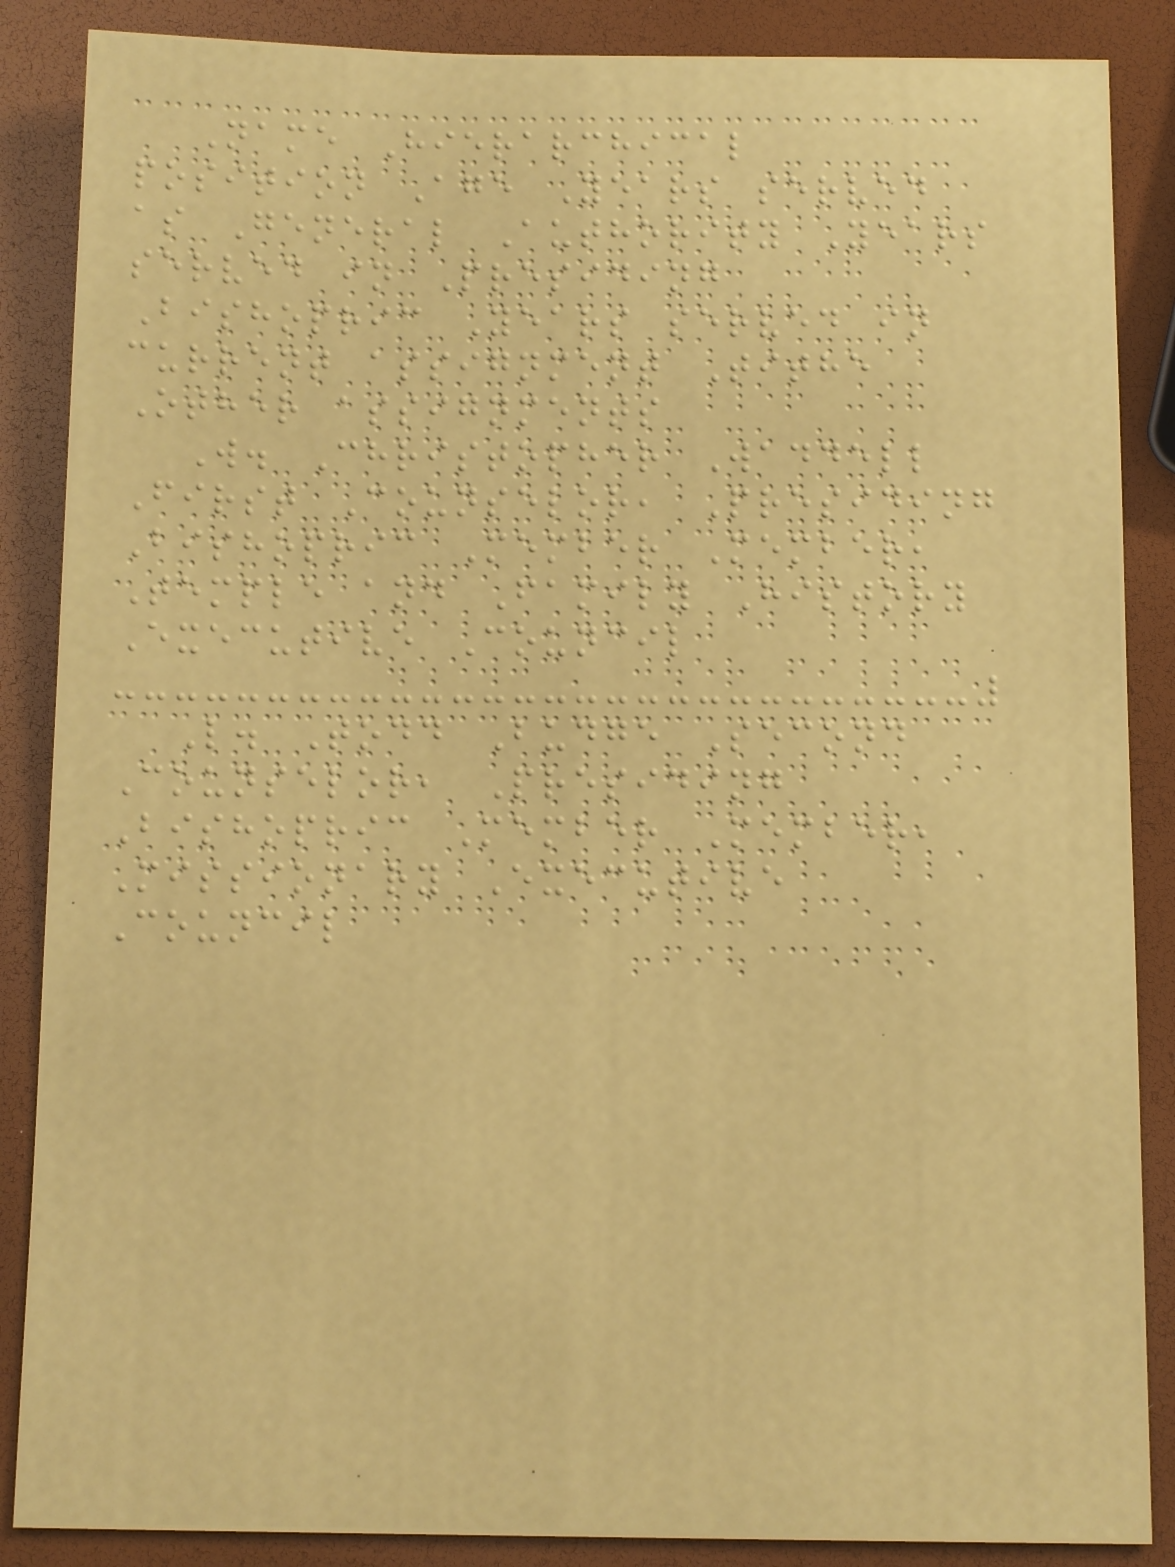Name Hierarchical
position Age Years served
as General Authority Years
served in Presiding
Bishopric Years served in
current assignment Tithe
Other assignments
W. Christopher Waddell
First Counselor, Presiding
Bishopric Member Member,
Temple and Family History
Executive Council
L. Todd Budge Second
Counselor, Presiding
Bishopric Member Member,
Missionary Executive
Council
